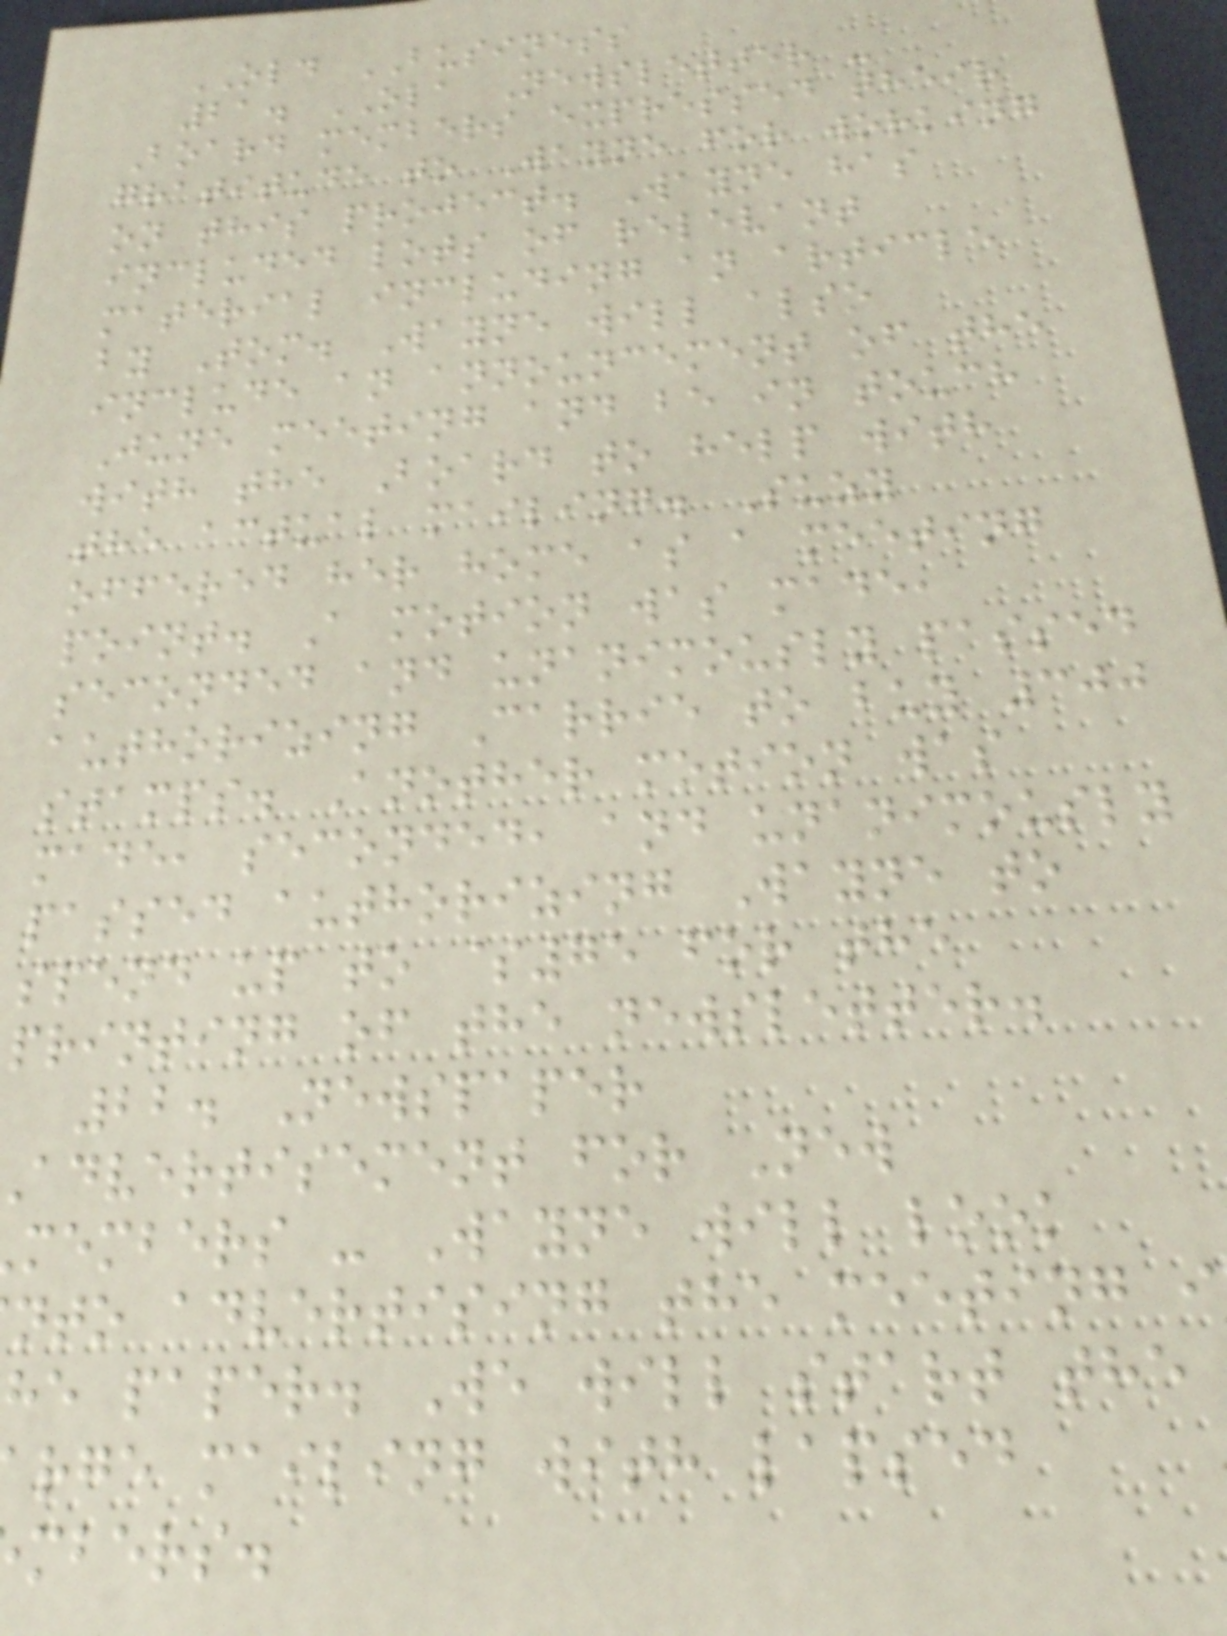OLD BUSINESS
21. OLA Newsletter -
Board members expressed their
gratitude to Wayne for working
on this project. Wayne has
included lots of relevant
material including an article
by Tom. Wayne will also
include an announcement of the
June meeting and be in touch
with the Board to help with
the actual mailing. Suzy
offered her home as a meeting
point. A motion was made,
seconded and unanimously passed
authorizing Carrie to buy 300
stamps. Another motion was
made, seconded, and unanimously
passed authorizing Wayne to
spend up to $75 for the
printing of the newsletter.
22. Newspaper
advertisement for New
members - Wayne will look
nto advertising the meeting i
he paper. We will start the
rge mailing with lapsed
mbers.
